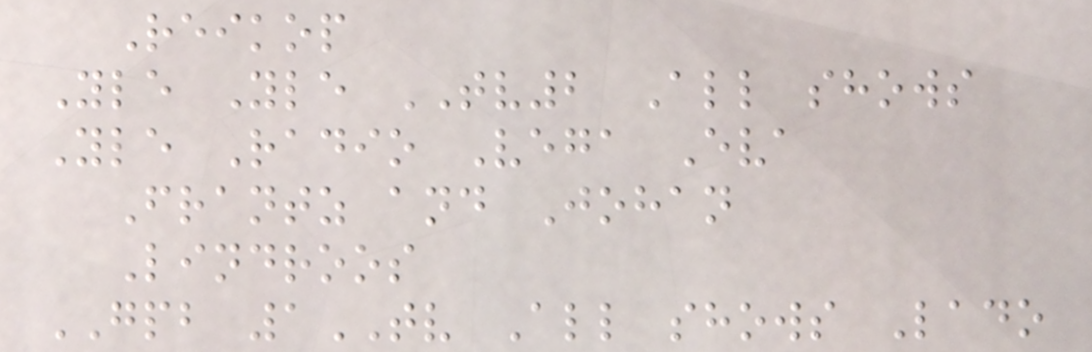Reikop
Yle Yle TV2 All shows
Yle Radio Vega Eva
Frantz and Johan
Lindroos
GPB 1TV All shows Lado
